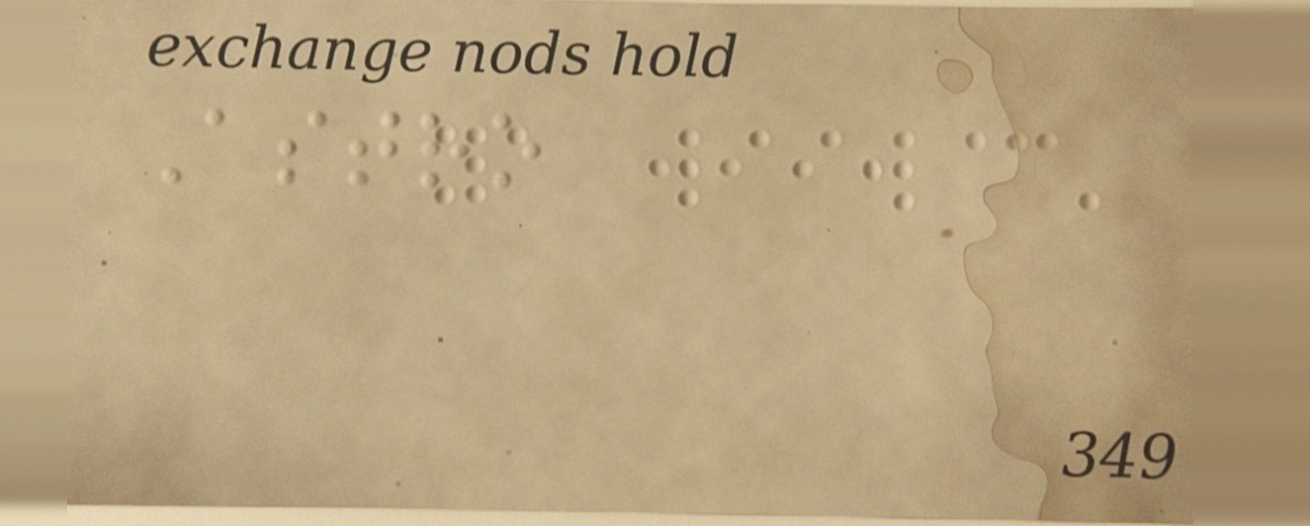Astro
